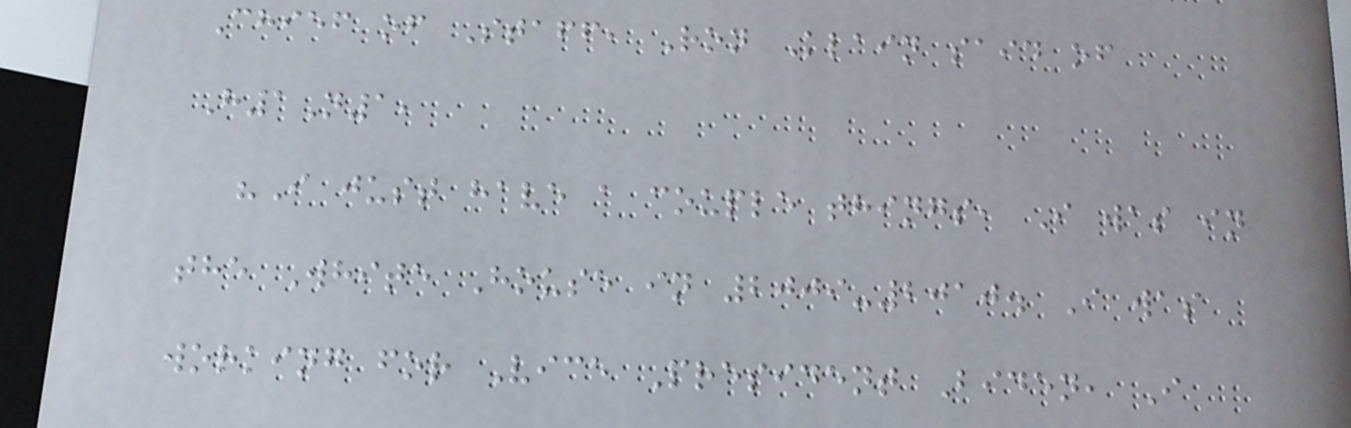Chief of Staff, Ron Klain said of
H1N1,
"I just have a couple things, I was in
the White House in 2009-2010. I was
working for Vice President Biden, I
